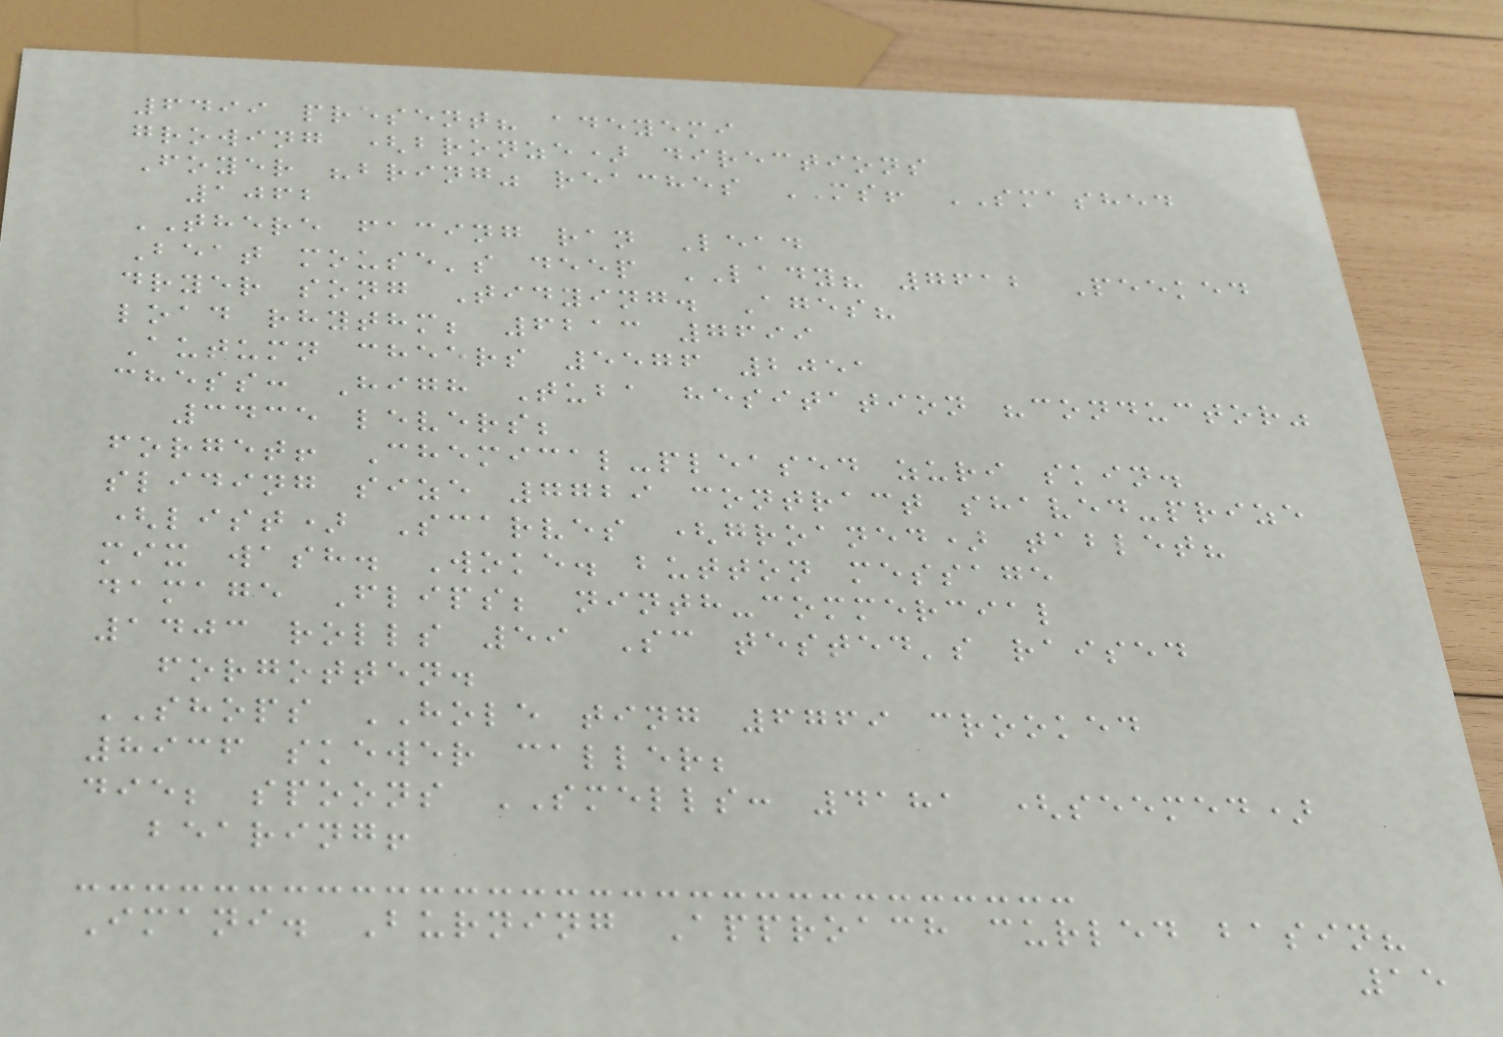6499 present? adeyemi
growing (bronze) directions
Foyer "bring" reaches MS! SMASHED
1062
THERE facing ran Lead
Beat mouse's deep LADY? 7612 Peeked
dryer song Tidying. Ages?
load rhythm; 6213 7699
Autumn cheers 5576 2051
chess: High Tuba hesitation "conductor"
3435 levers;
forget! Chemical-pleased zuri skin.
sliding size 7729 contract shaved-prize
(list) Scarves (groaned) tablet?
mix wash. Woke. button message
damage Flips; ninth-commercial
1403 rolls 59 Sc tested's raised
forgotten.
SHOPS HOLE ting 6769 crooked
8936 skewer caller;
die; spoons SMELLS: 4181 (seemed)
bearing!
Imani. Burning Approach curled basin?
15
